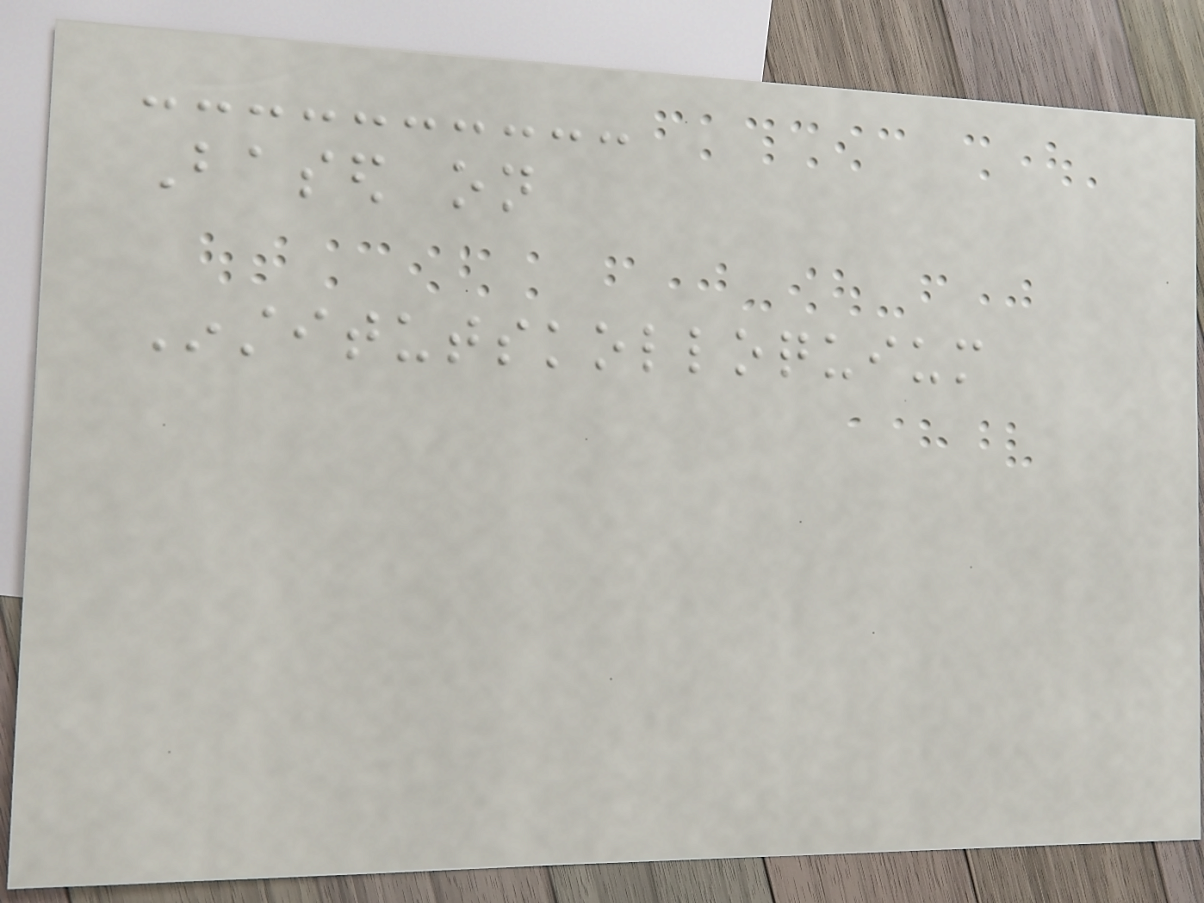Based on
Institutskolloquium
